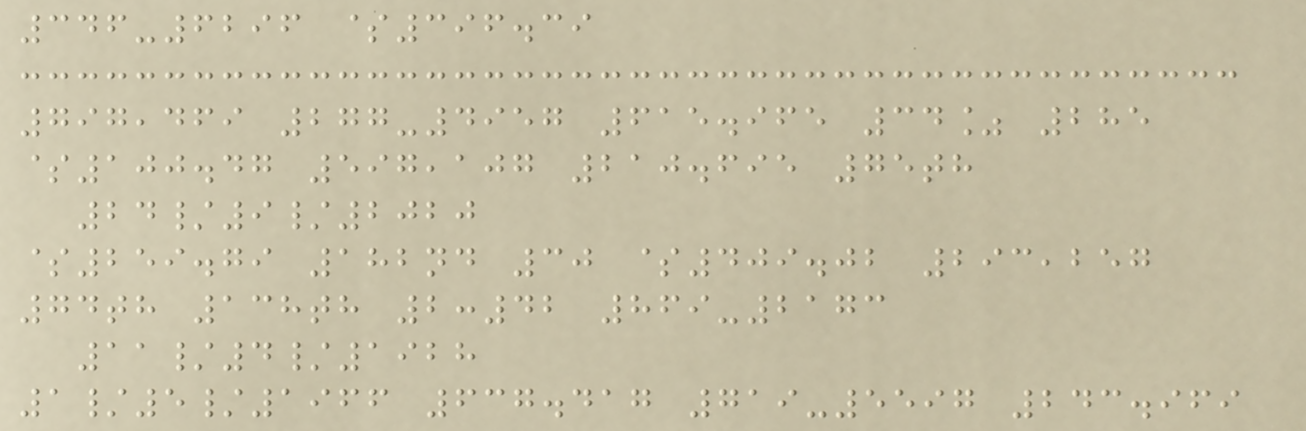346-6296 $396.39
797,469 277-4957 615.965 34% 285
$100.47 597,107 210.695 75th
24/9/2020
$259.79 182nd 30 $409.02 293,257
74th 138th 2:42 869-2173
11/4/1928
1/5/1966 637.417 719-5597 243.969
